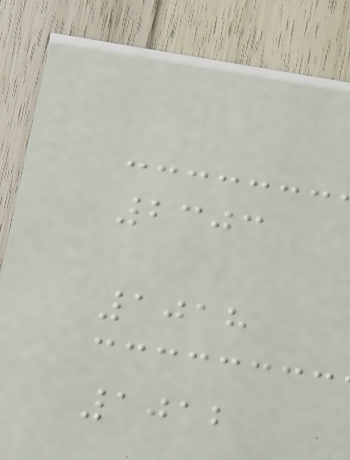2303
1018
1012
